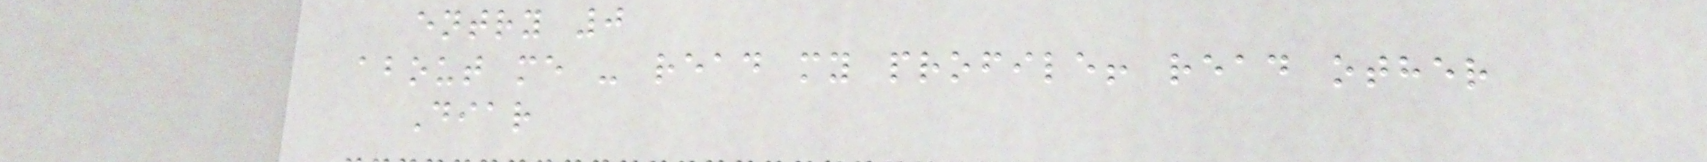entry 0
about me - read my profile! read other
Diar
